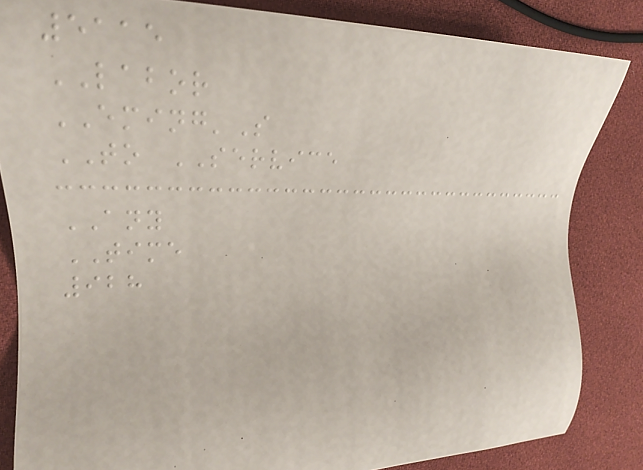5115
LABOR
EMING'S
TO SERVICE
ANY
TIME
928
